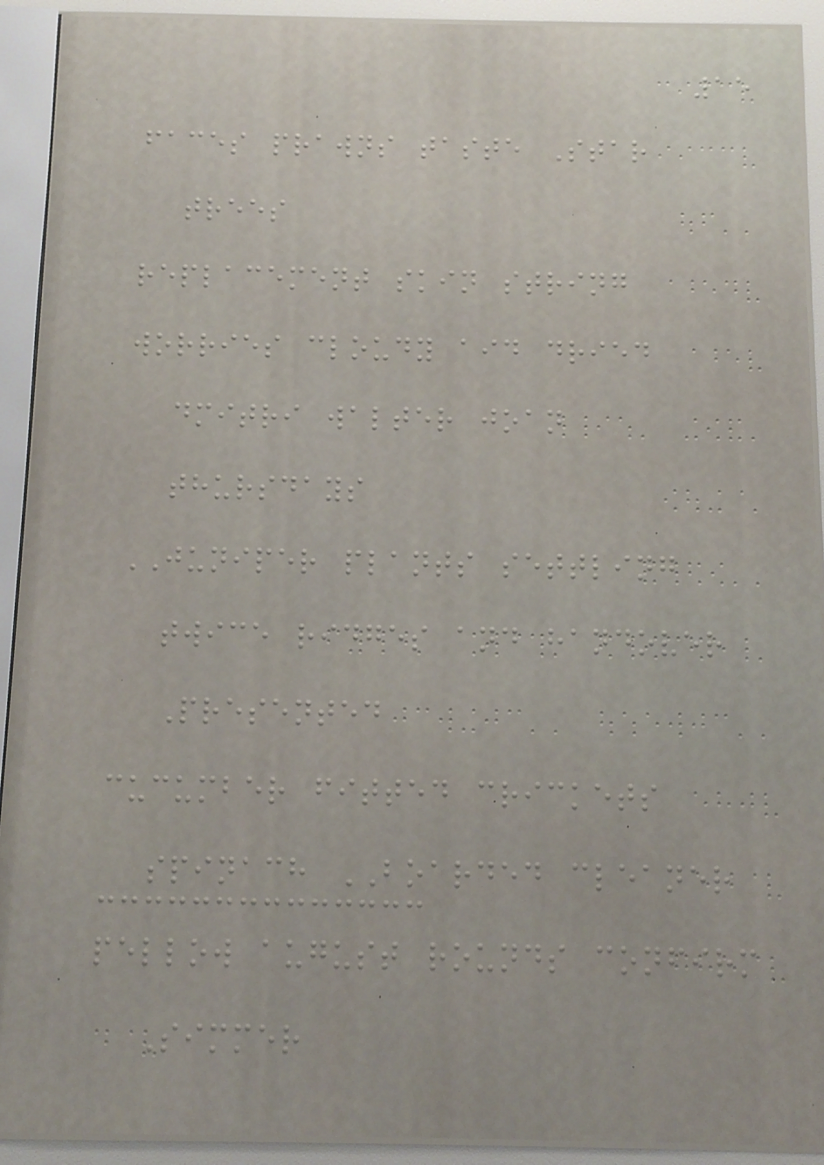15
faces prawns taste Star
trees
replacement skin string
worries cloudy aid dried
dmitri walter joan
thursdays
JUNIPER plants settling
twice ridges and handover
Presented
cucumber fitted crickets
spinach BOARDED cleaner
pellow august rounds confirm
Simmer
